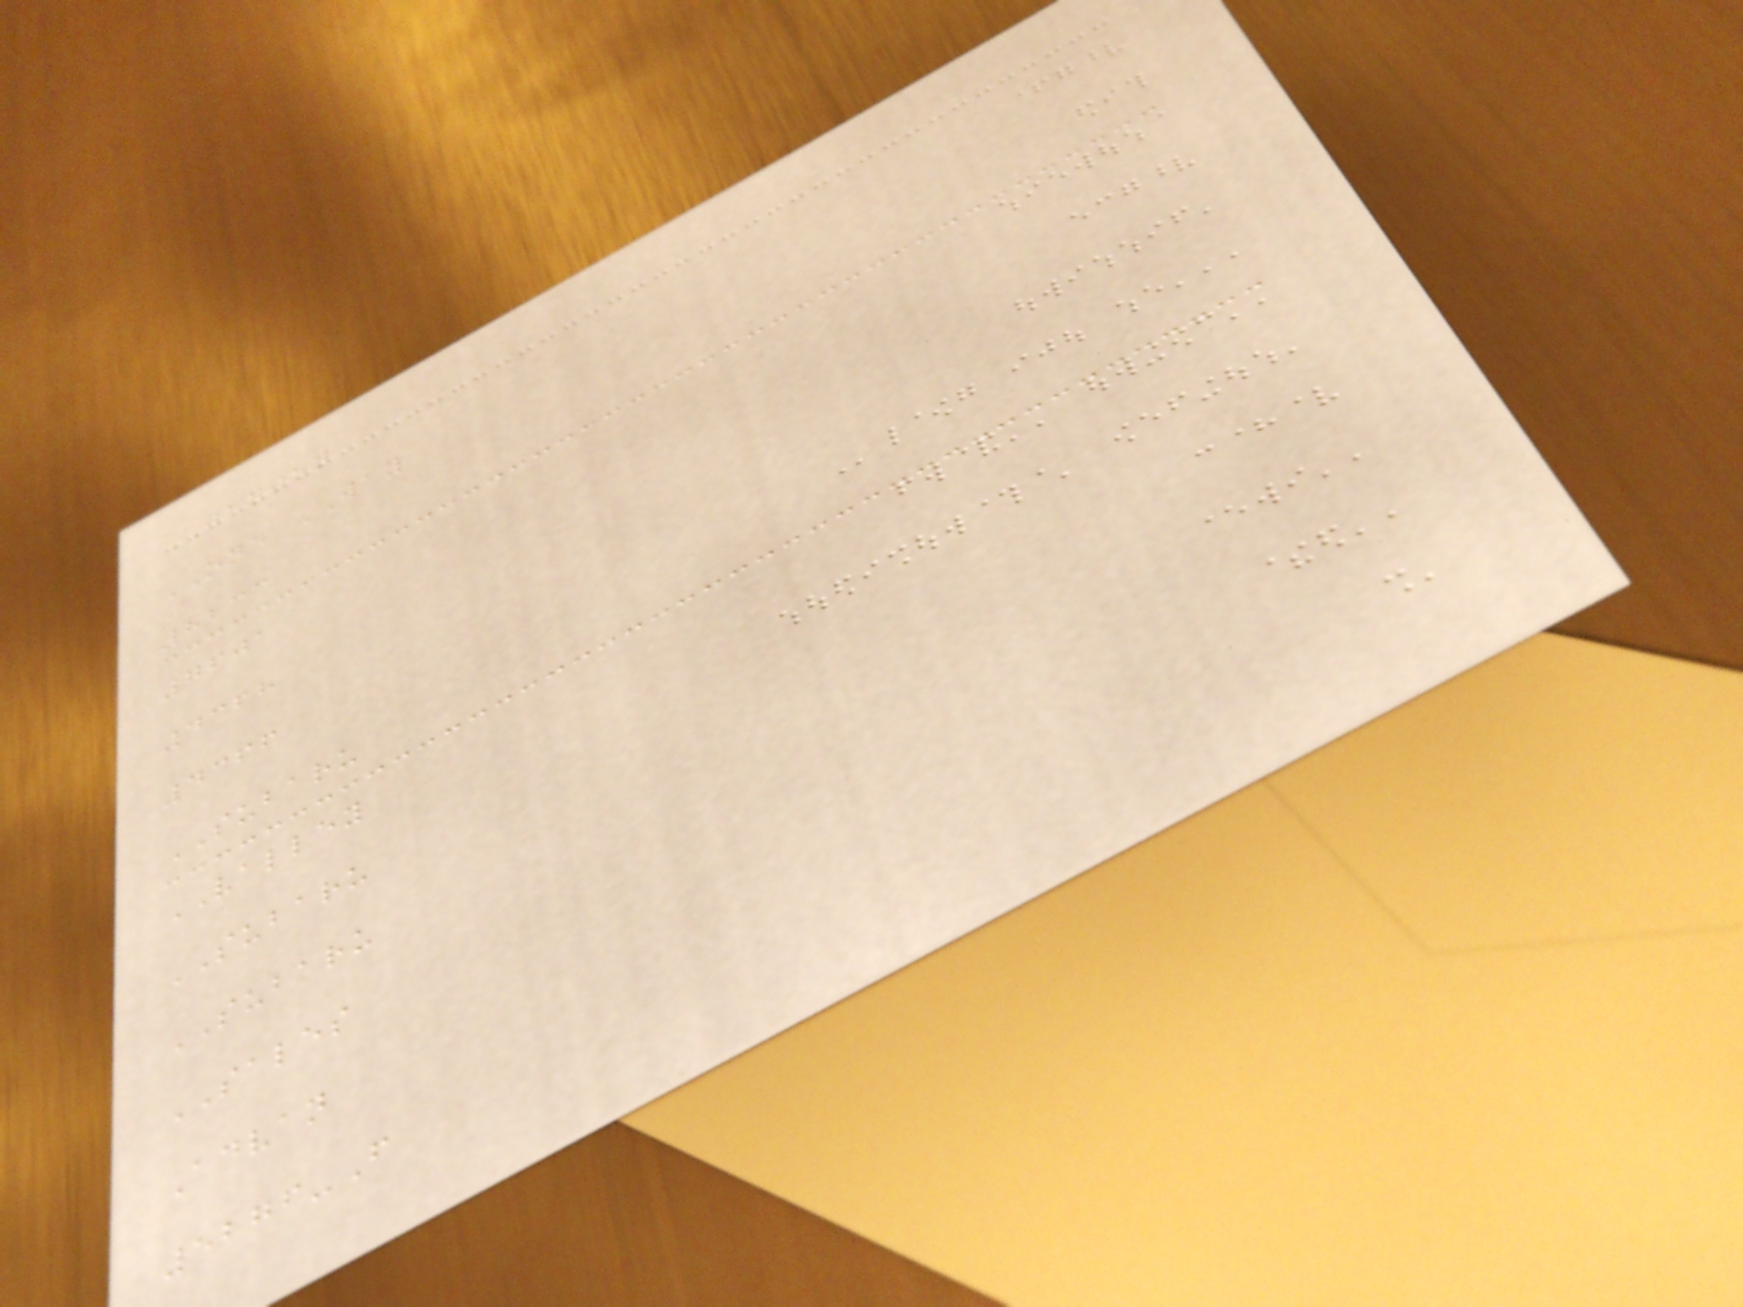JANSEN
ONE WAY
8233
7601
4368
4366
SUBARU
VALLEY
SUBARU
SUBARU
SALES
Advan
5276-F
